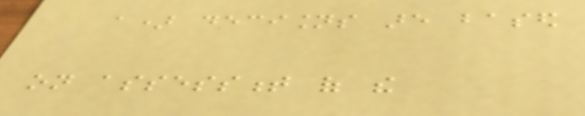a) decisions are based
on assessment of the
